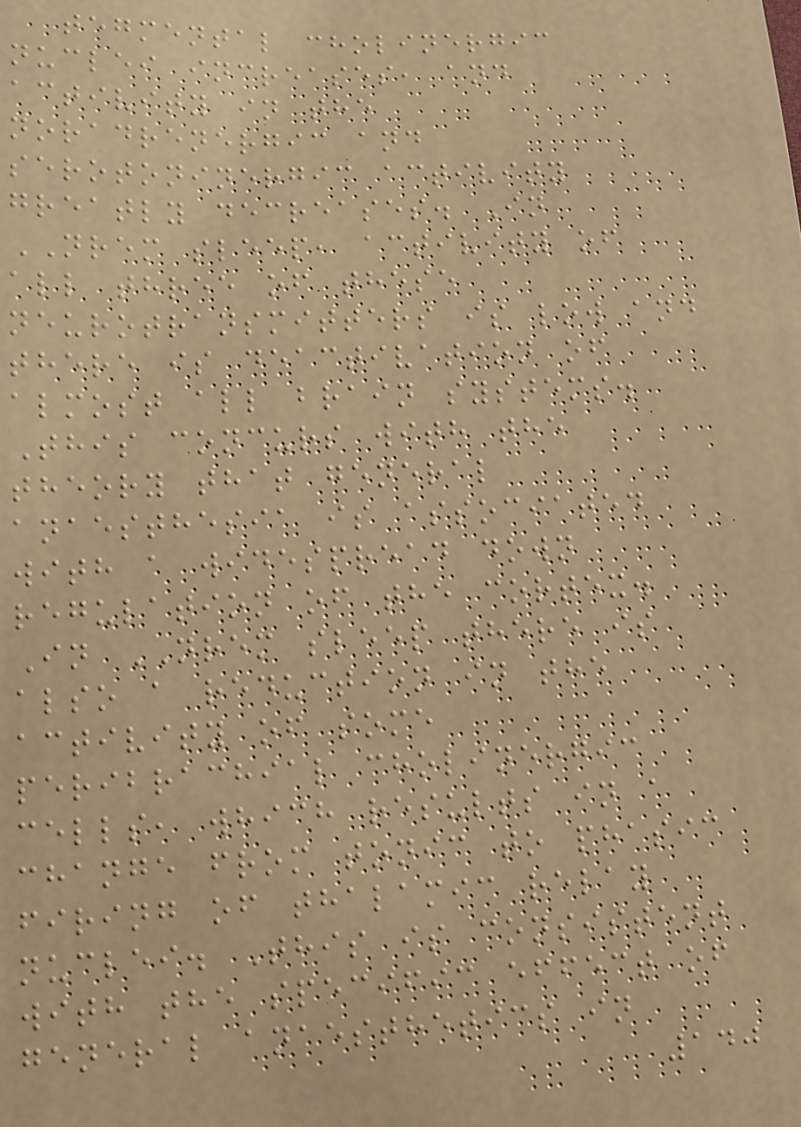tegmental cholinergic
nuclei increases, and
activity in the
noradrenergic and
serotoninergic activity
greatly decreases. In
NREM sleep, activity of
all three of these
neurotransmitters is low and
there is deactivation of
almost all brain systems.
This concurs with the
theory that general
anaesthesia is associated
with a widespread down
regulation of the cortex.
In NREM sleep there is
also a reduction in the
activity of some
peribrachial cholinergic
cells, which results in a
change from tonic to phasic
firing of thalamic relay
nuclei. This is consistent
with the specific effect of
general anaesthetics in
140
